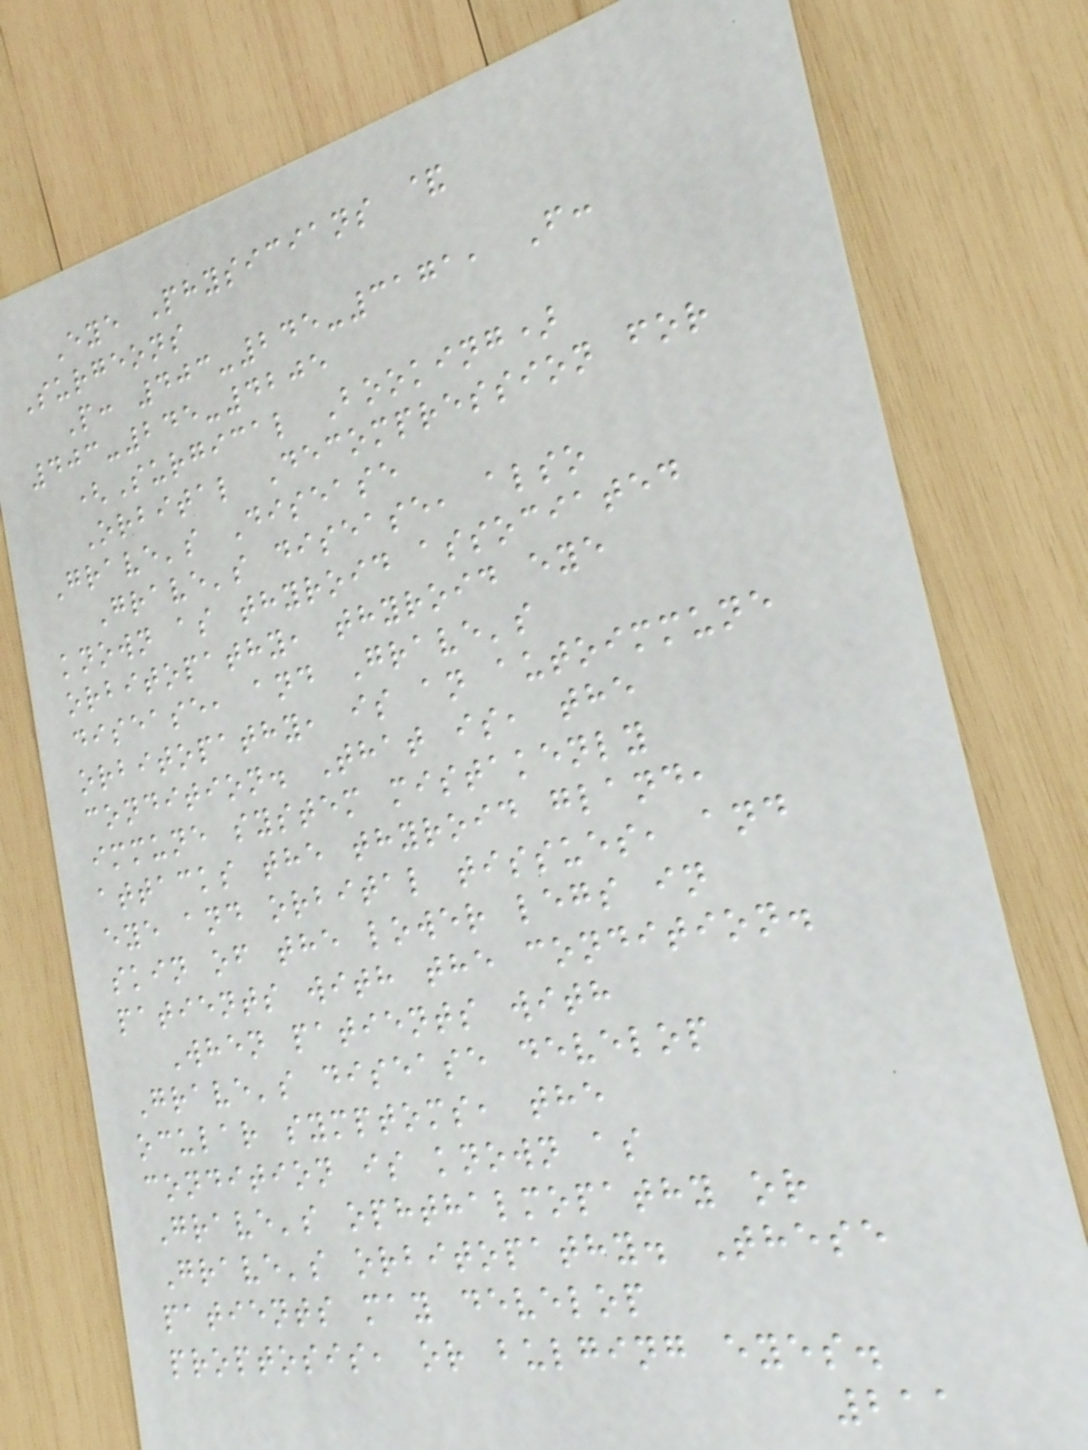Eye Physicians &
Surgeons
P: 403-245-3171, F:
403-245-4205
(Surgical Booking)
Orbital Decompression for
Grave's Disease
Grave's disease, also
known as thyroid associated
orbitopathy, thyroid eye
disease, and Grave's
orbitopathy, is an autoimmune
condition. That is, the
immune system mistakenly
attacks the thyroid gland,
eye and orbital tissues, and
skin of the lower legs in
patients with the condition.
When patients with
Grave's disease develop
ocular symptoms, the
condition is known as
Grave's ophthalmopathy or
Grave's orbitopathy. These
patients may develop
proptosis, or bulging eyes.
211
